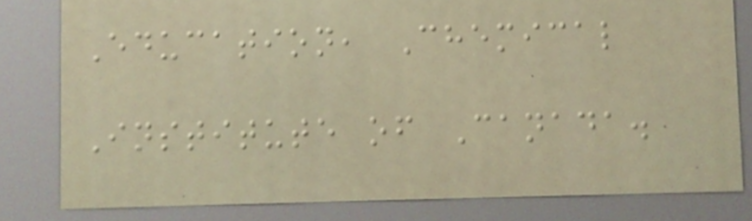Education, Chemical
Institute of Canada.
